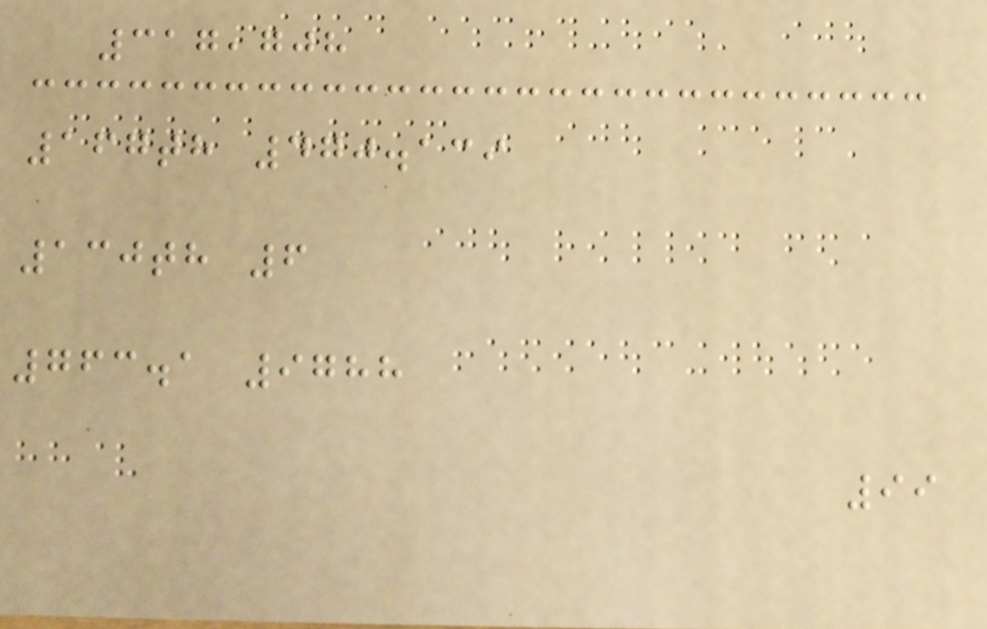317,708
167th 470.139
130th 6
763.1 9788
99
